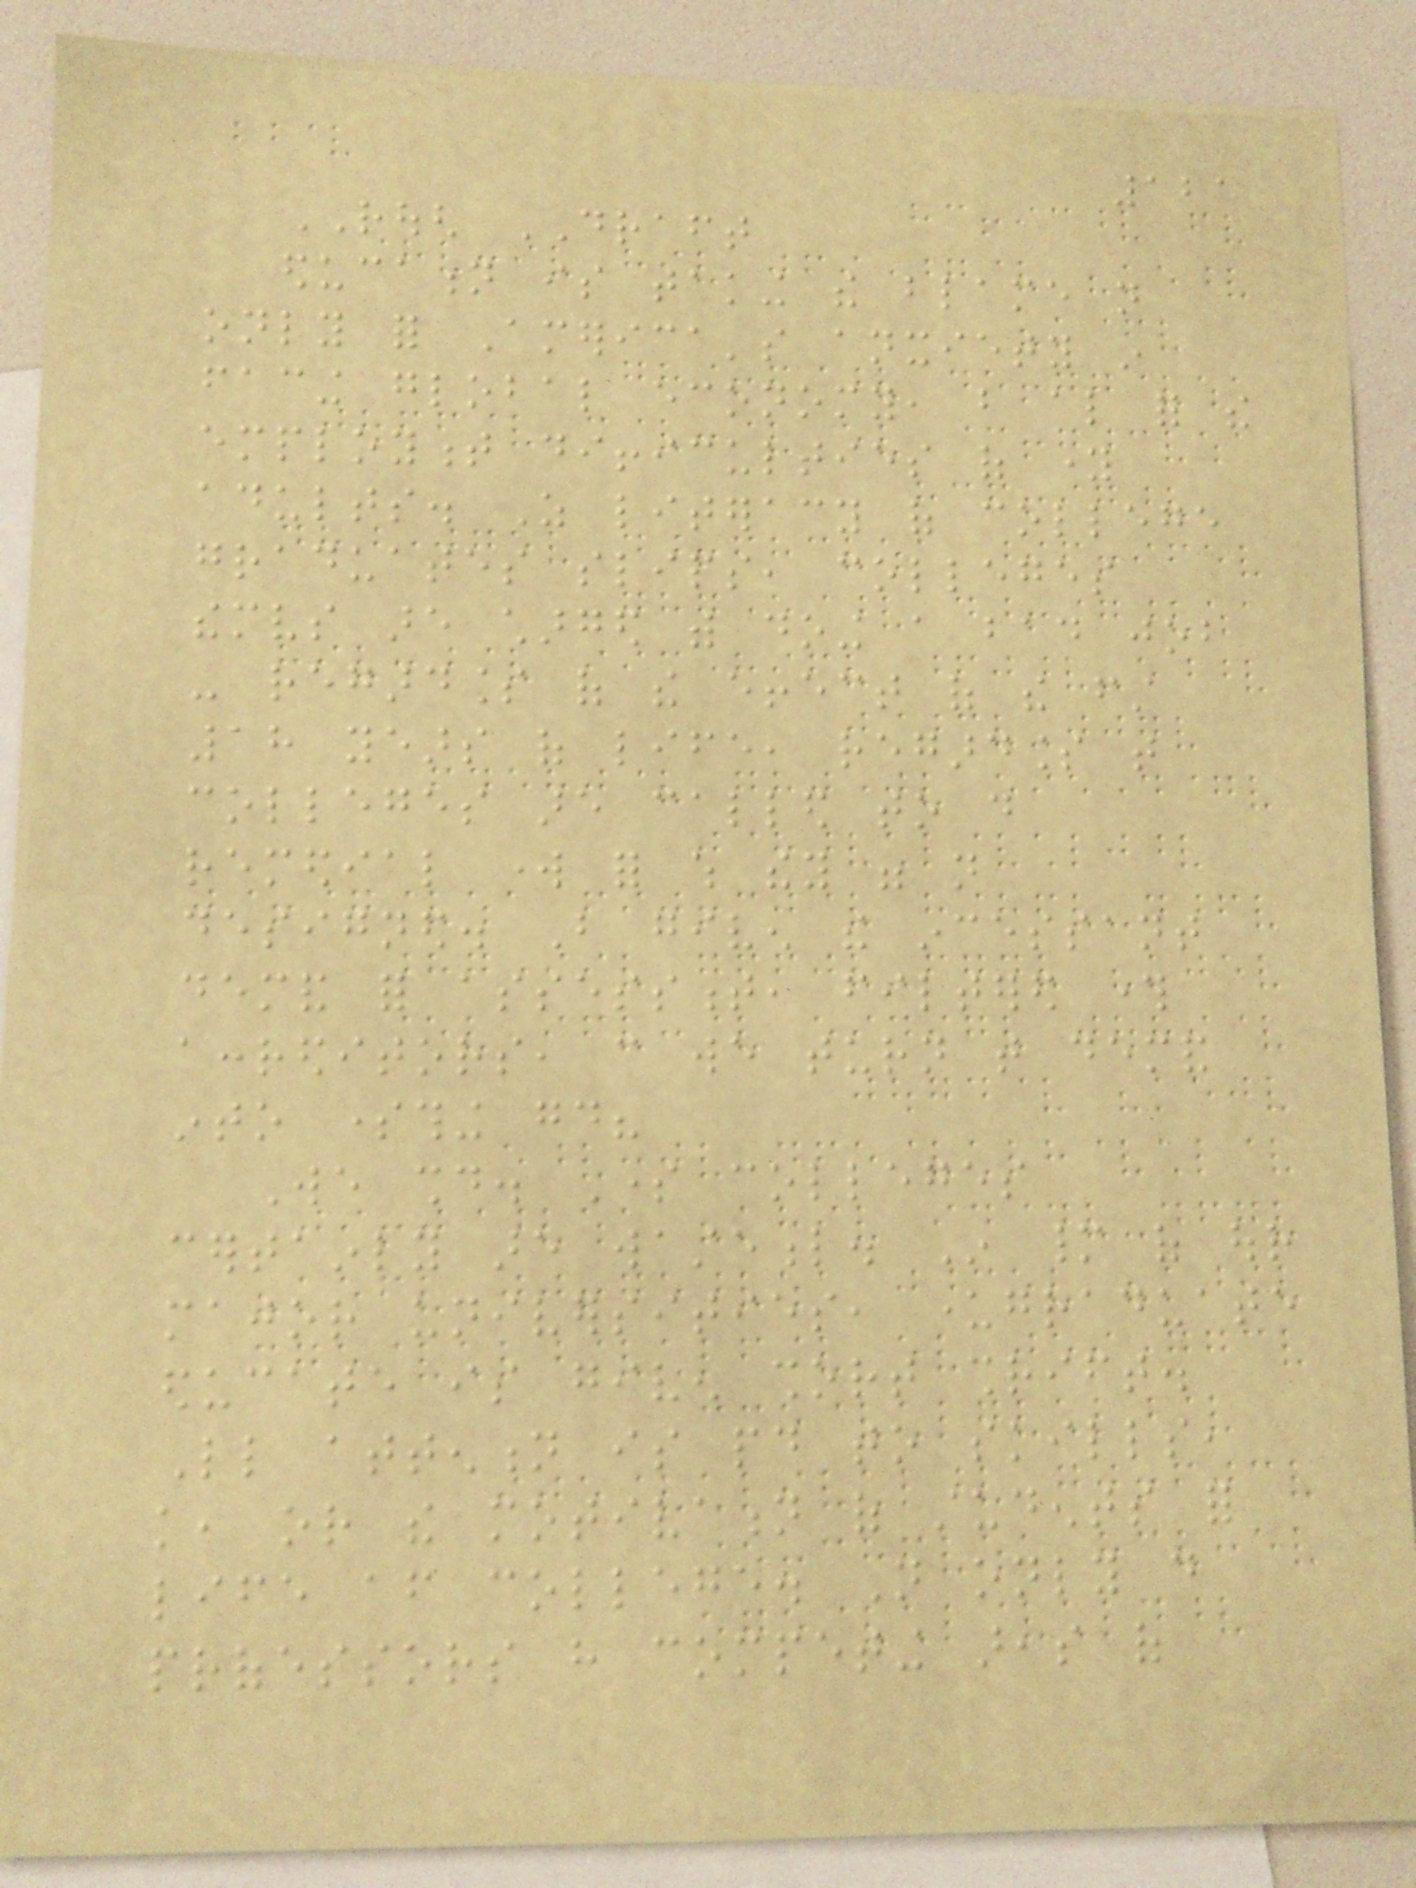121
ROUGH DRAFT
education is taking the blame not
only for America's anxiety in
facing global economy, but also for the
employment difficulties of young
adults. As literacy of college
graduates slips, colleges
themselves are charged with doing a bad job
- regardless of the effect of the first
18 years of life, regardless that
colleges are called to do
remedial work for which they were not
designed. But given the incessant
demand for assessment, filtered through
accreditors, can we turn that demand
into something good?
We should. Some colleges
certainly are wasteful. In many of our
major universities, undergraduate
educate is given short shrift.
Little attention is paid to skills,
knowledge, or the motivation of students for
life after college. Not only do
professors have competing areas of
